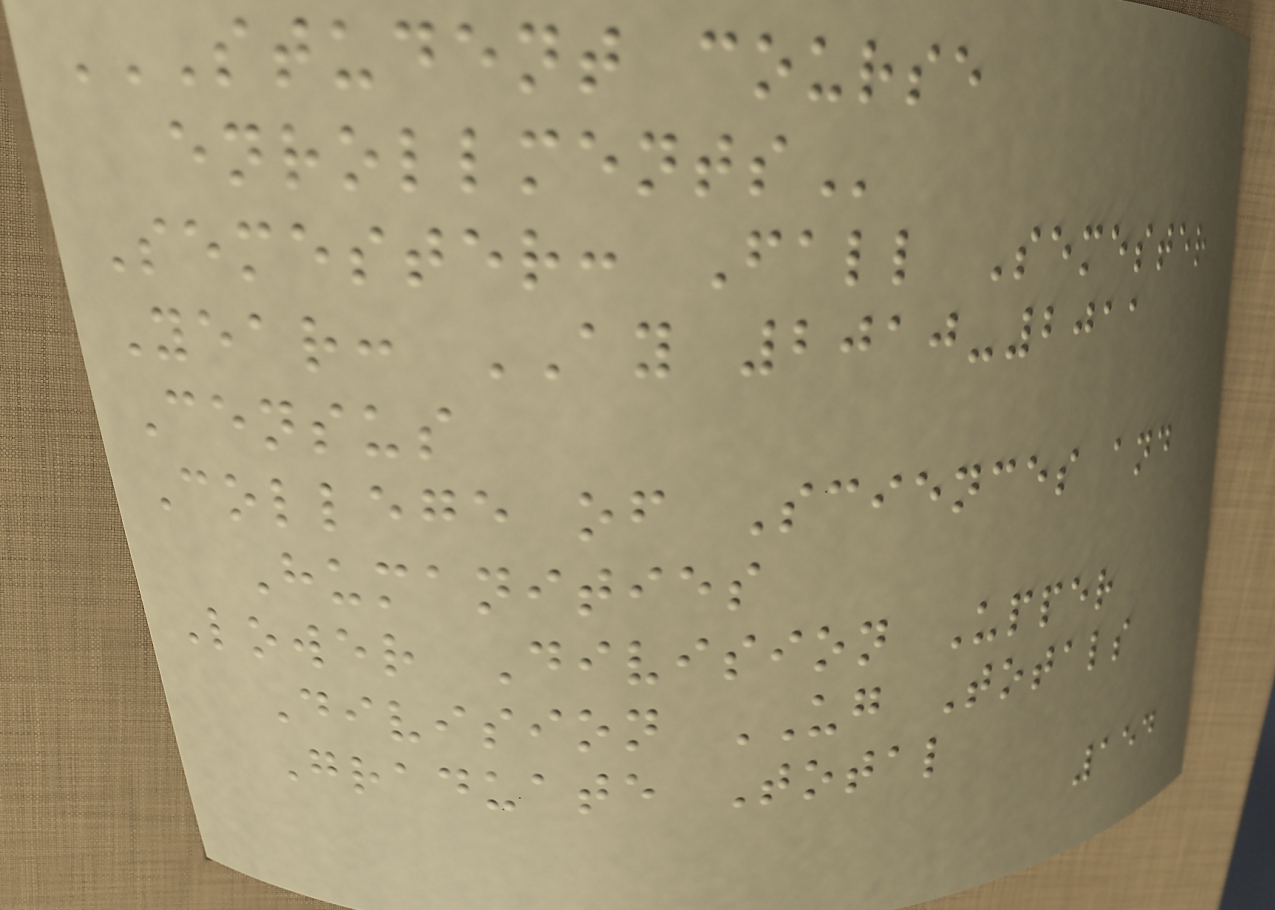STUDENT COURSE
ENROLLMENTS
Semester: Fall Semester
Year: AY 2010-2011
Census
College of Sciences and
Humanities
Lower Division Upper
Division UG Totals
Graduate Total
154
